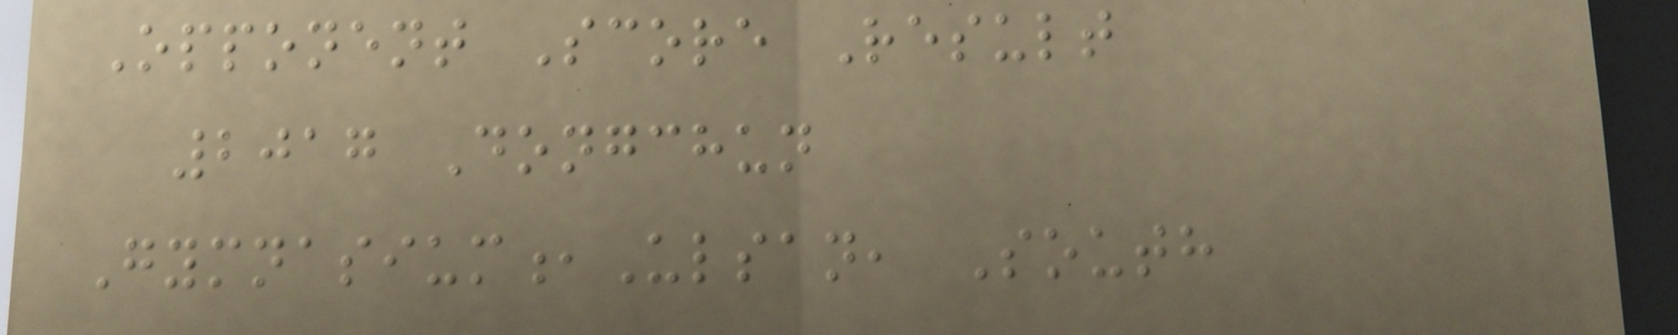Opponent Score Result
2017 Dongchun
Gymnasium,Ulsan, South
